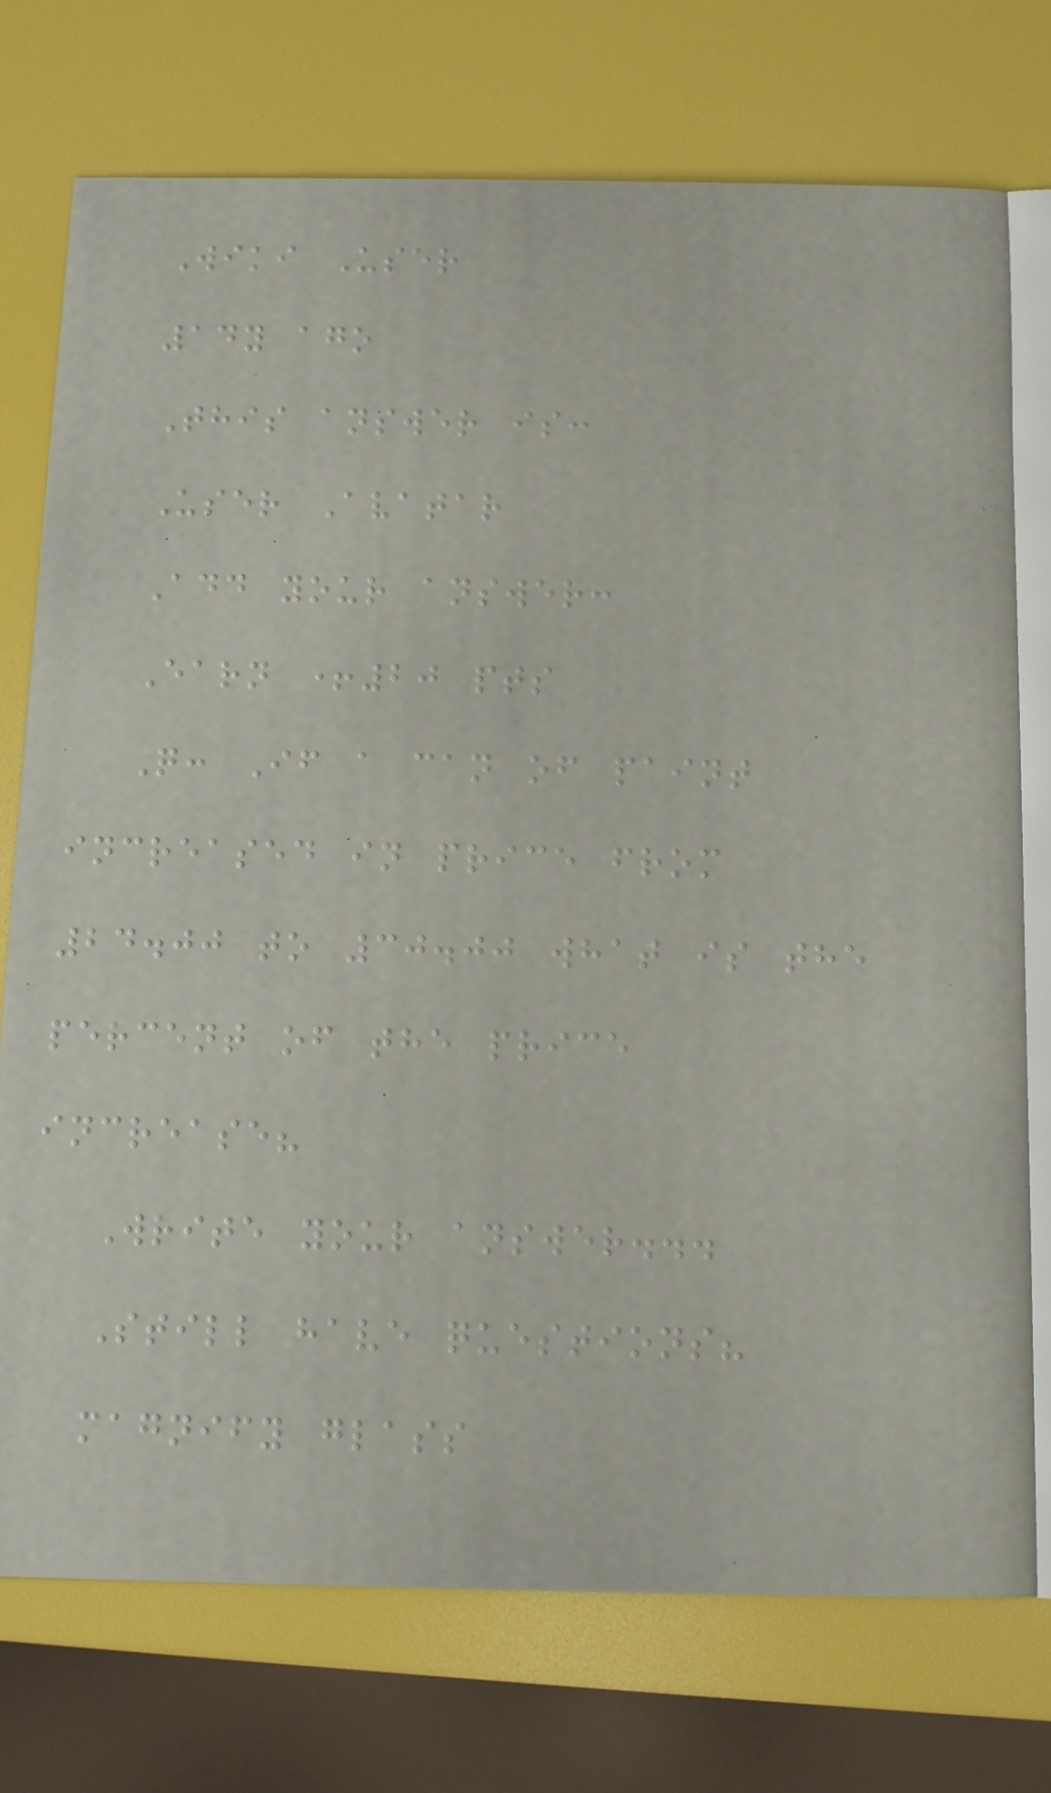Wiki User
14y ago
This answer is:
User Avatar
Add your answer:
Earn +20 pts
Q: If a can of paint
increased in price from
24.00 to 30.00 what is the
percent of the price
increase?
Write your answer...
Still have questions?
magnify glass
